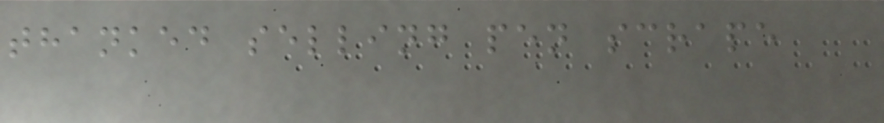thanked selling pen scrape
